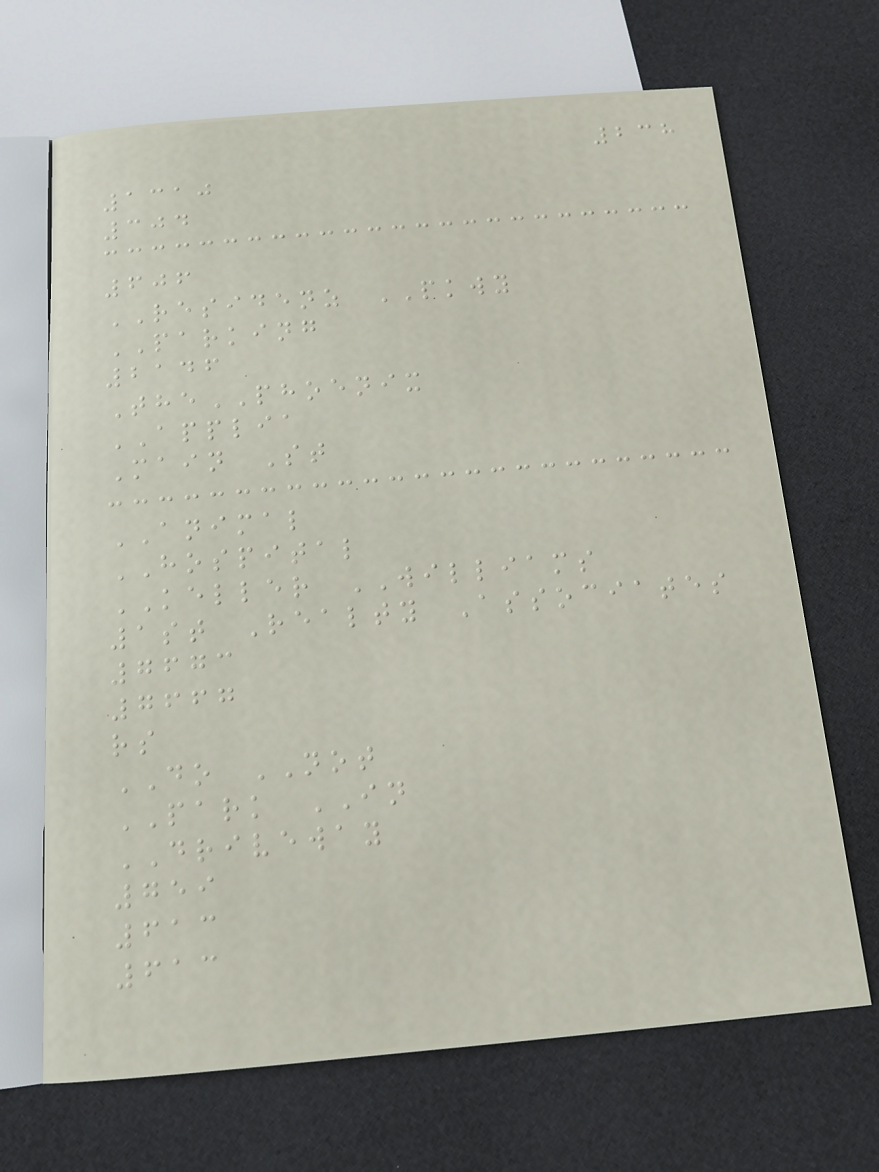238
1310
304
606
RESIDENZ PKWY
PARKING
2146
ThePHOENIX
APPLIA
Main St
ANIMAL
HOSPITAL
KELLER WILLIAMS
1st Realty Associates
7673
7667
rs
DO NOT
PARK IN
DRIVEWAY
759
613
613
